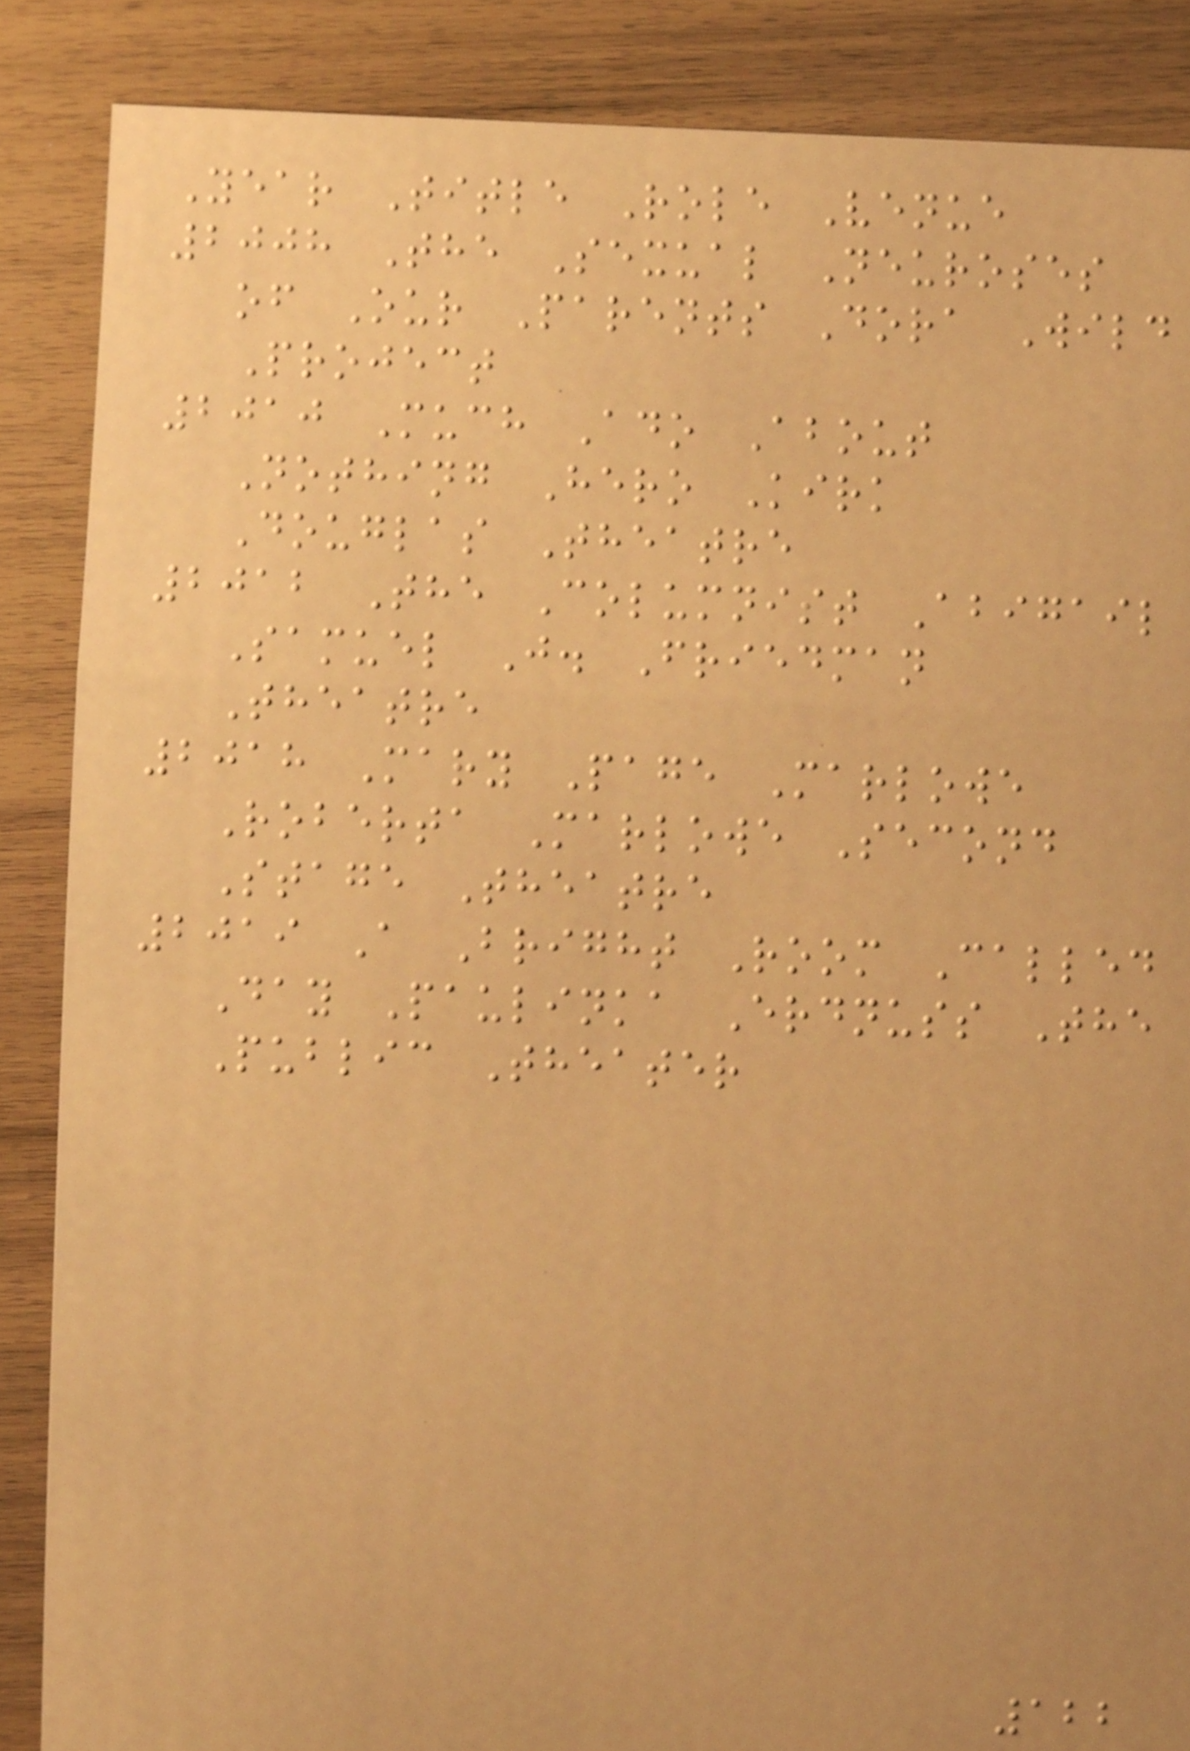Year Title Role Venue
2008 The Sexual Neuroses
of Our Parents Dora Wild
Project
2010 Much Ado About
Nothing Hero Kirk
Douglas Theatre
2012 The Columnist Abigail
Samuel J. Friedman
Theatre
2018 Mary Page Marlowe
Roberta Marlowe Second
Stage Theatre
2019 A Bright Room Called
Day Paulinka Erdnuss The
Public Theater
122
